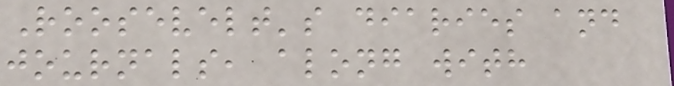Roosevelt's diaries and
journals, along with
